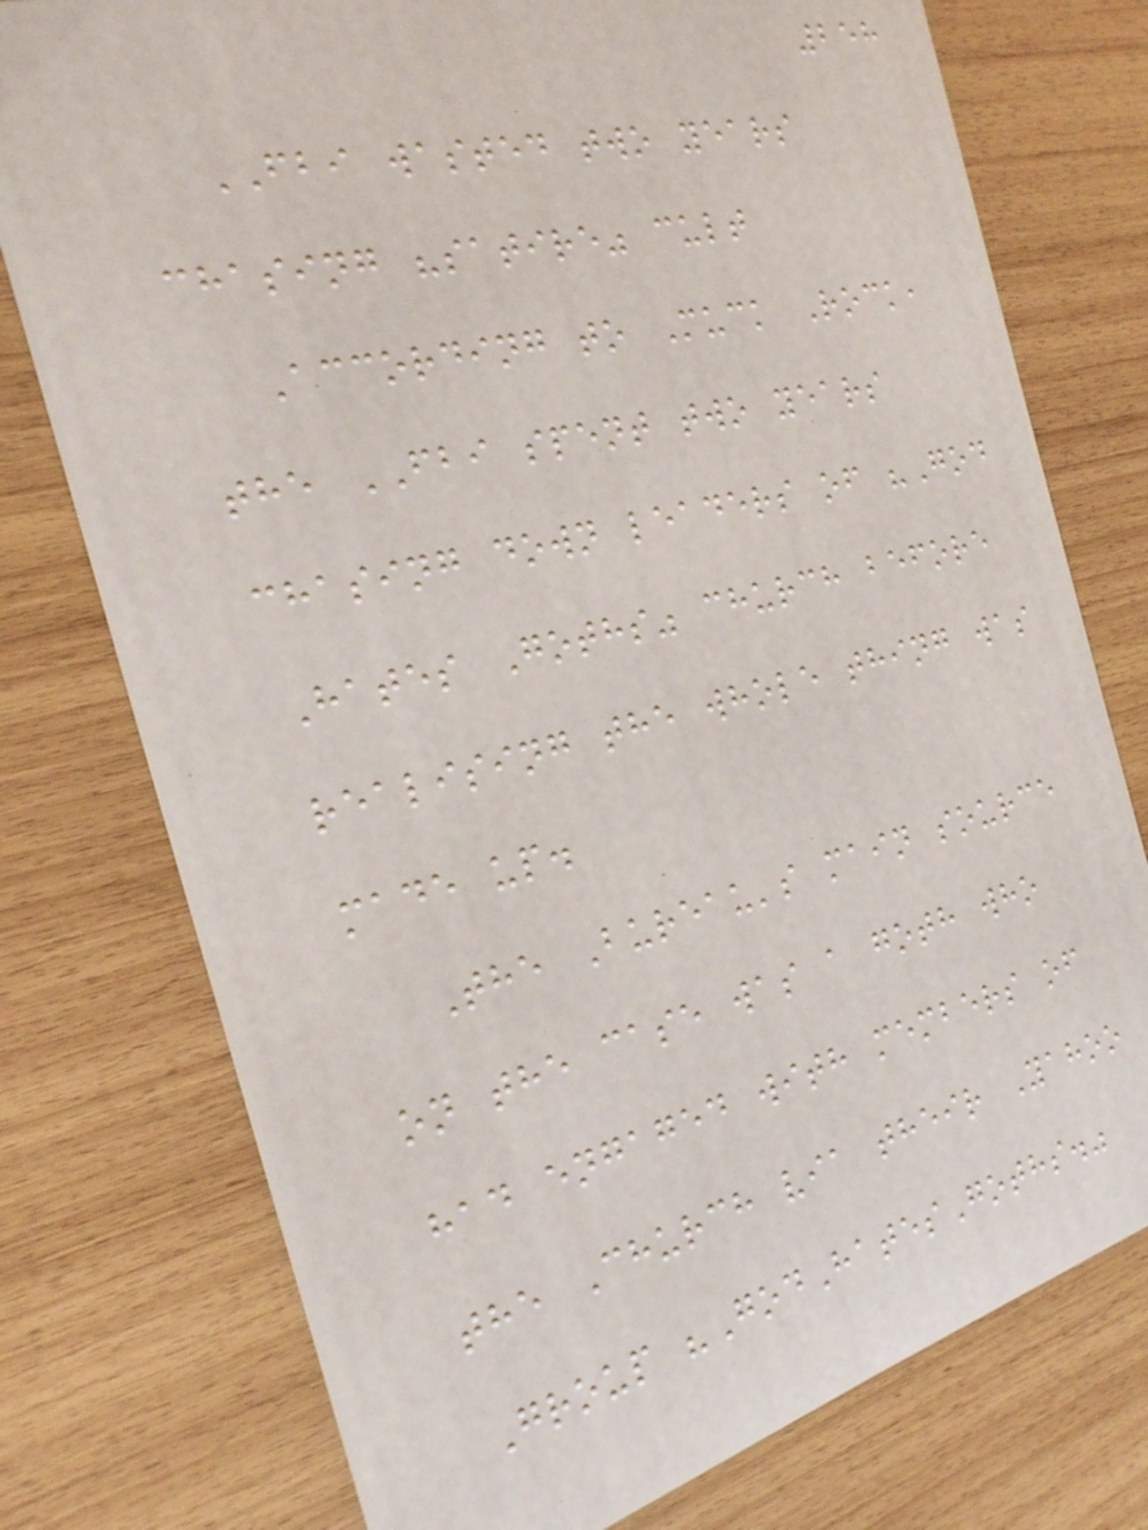258
FBI wasted two years
chasing "satire" cult
According to Muck Rock,
the FBI spent two years
chasing down leaders of "God
Hates Goths" church before
realising the whole thing was
made up.
The Bureau's main source
on the case was a goth who
had engaged with members of
the Church via their Yahoo
Group "GodHatesGoths."
